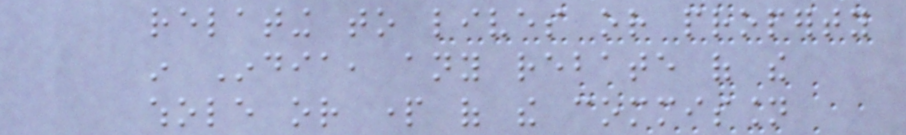relating to lives or property
in India, any rebate of the
whole or part of the commission
